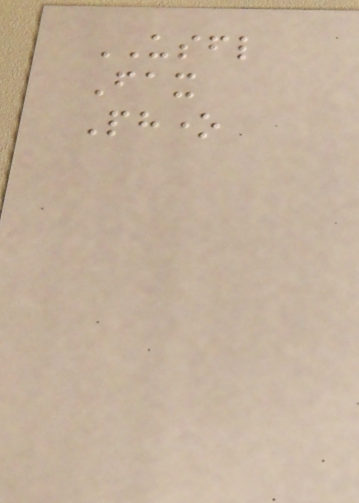USFL
Fax
Phone
